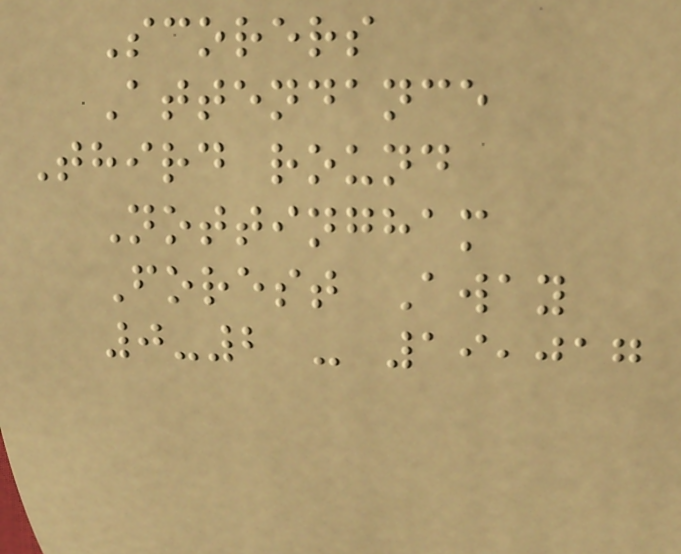Scorers
Attendance
Third round
Nottingham
Forest Away
0-2 - 19,017
